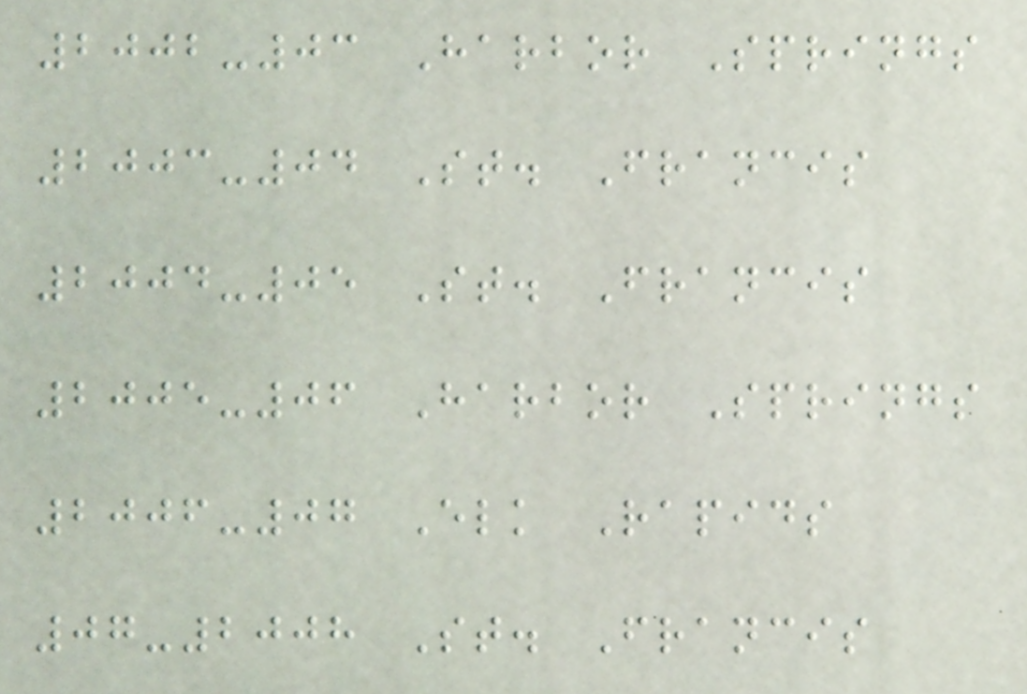2002-03 Harbor Springs
2003-04 St. Francis
2004-05 St. Francis
2005-06 Harbor Springs
2006-07 Elk Rapids
07-2008 St. Francis
